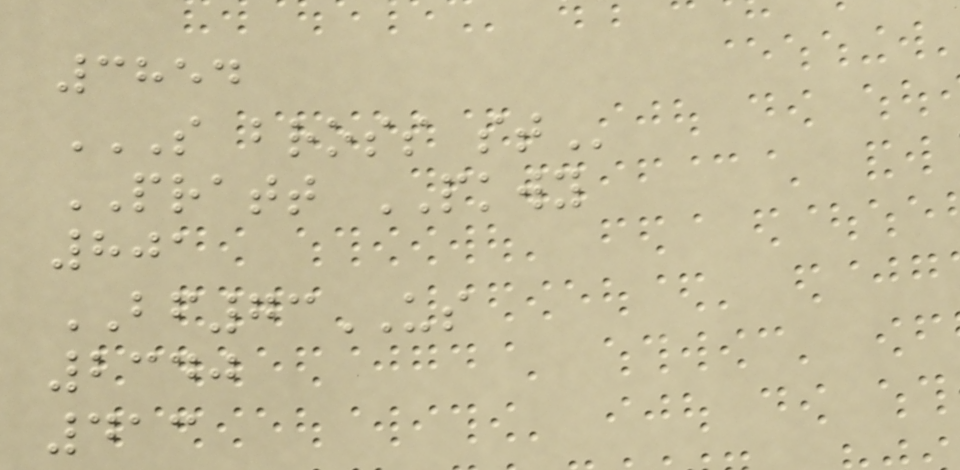3854
S BROSS ST
PRATT PKWY
801
BF73US
2340
413
